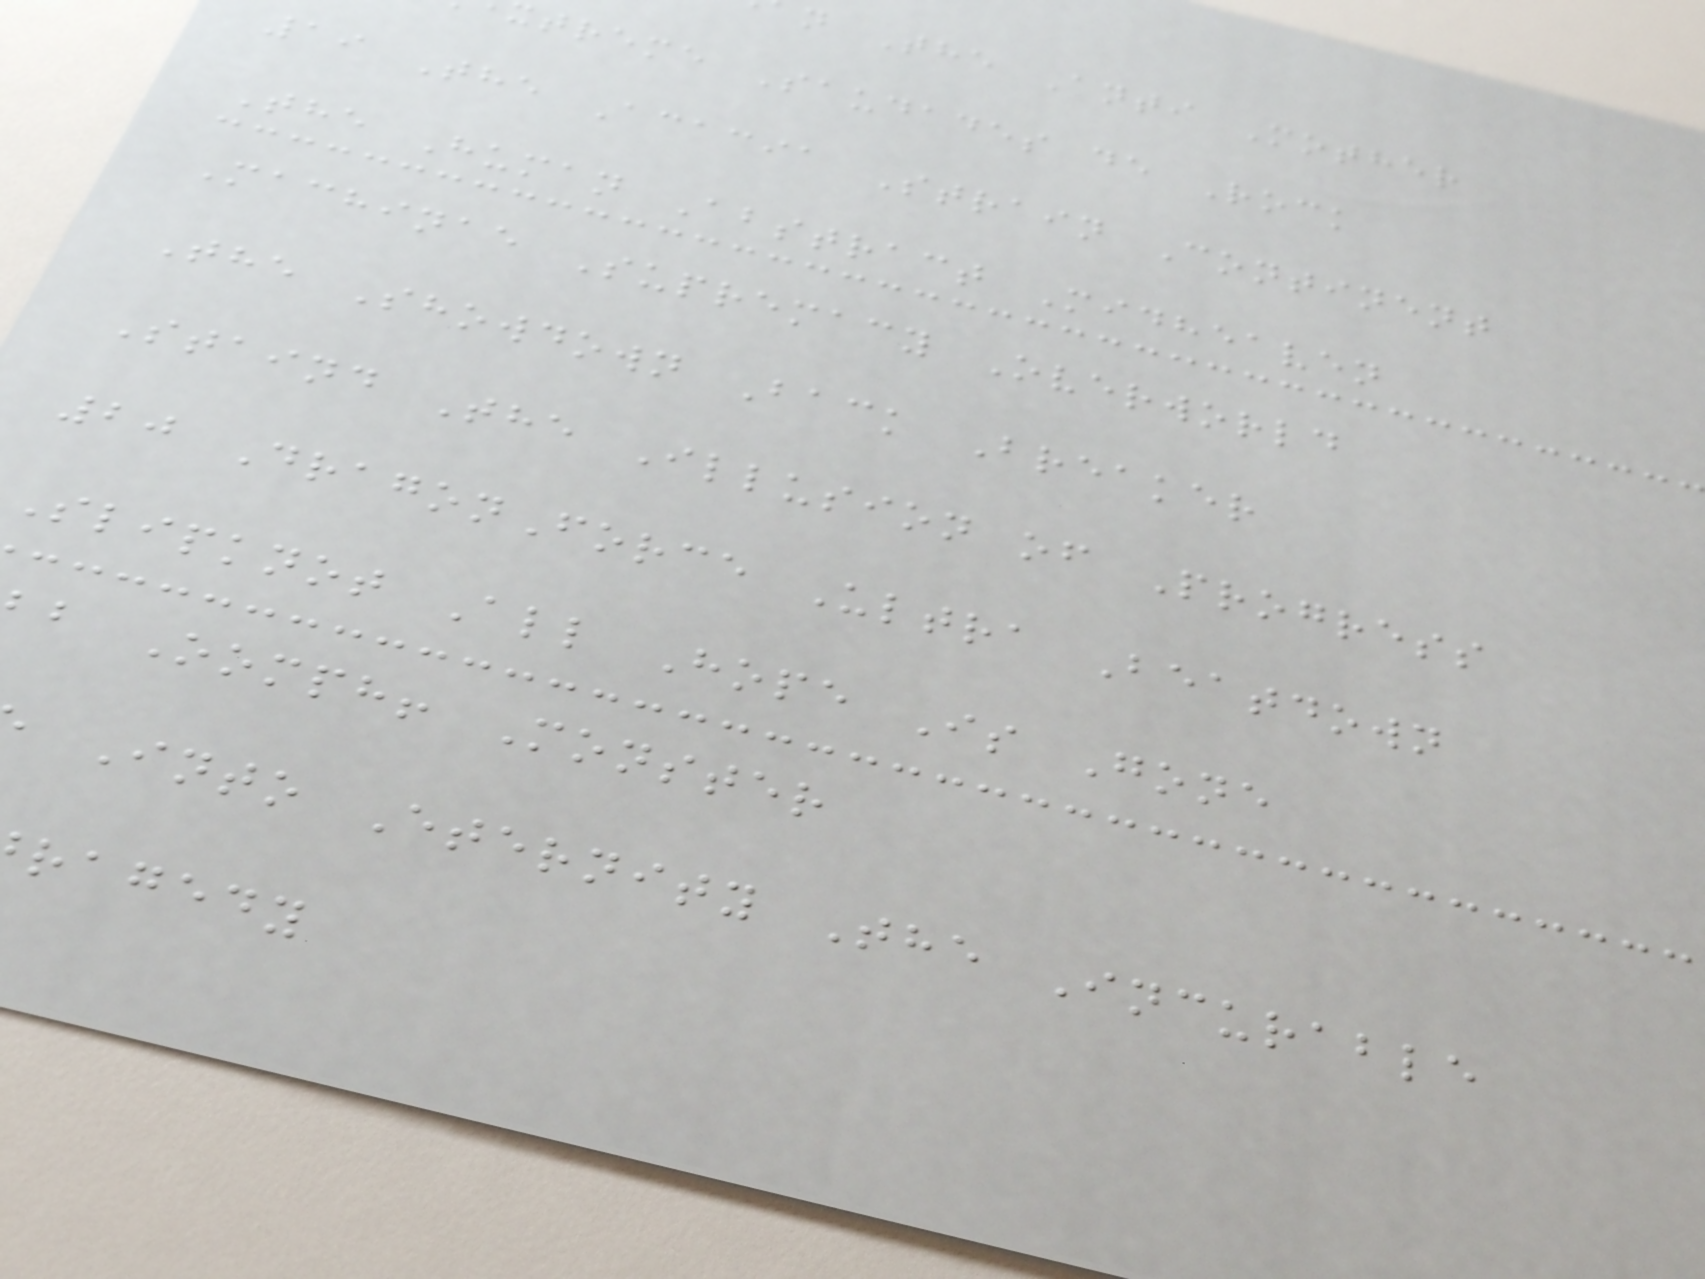n The Anti Mother
treme Saudades de Rock
19 The Acacia Strain Continent
The Human Abstract Midheaven
Machinae Supremacy Overworld
The Showdown Back Breaker
Staind The Illusion of Progress
20 DragonForce Ultra Beatdown
Slipknot All Hope Is Gone
b Oomph! Monster
Into Eternity The Incurable
ragedy
